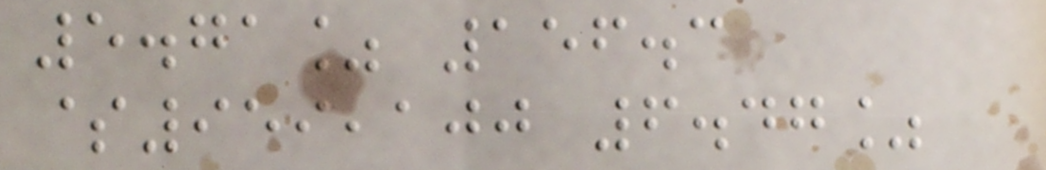5.71% 156.3
$959,100 6.47%
